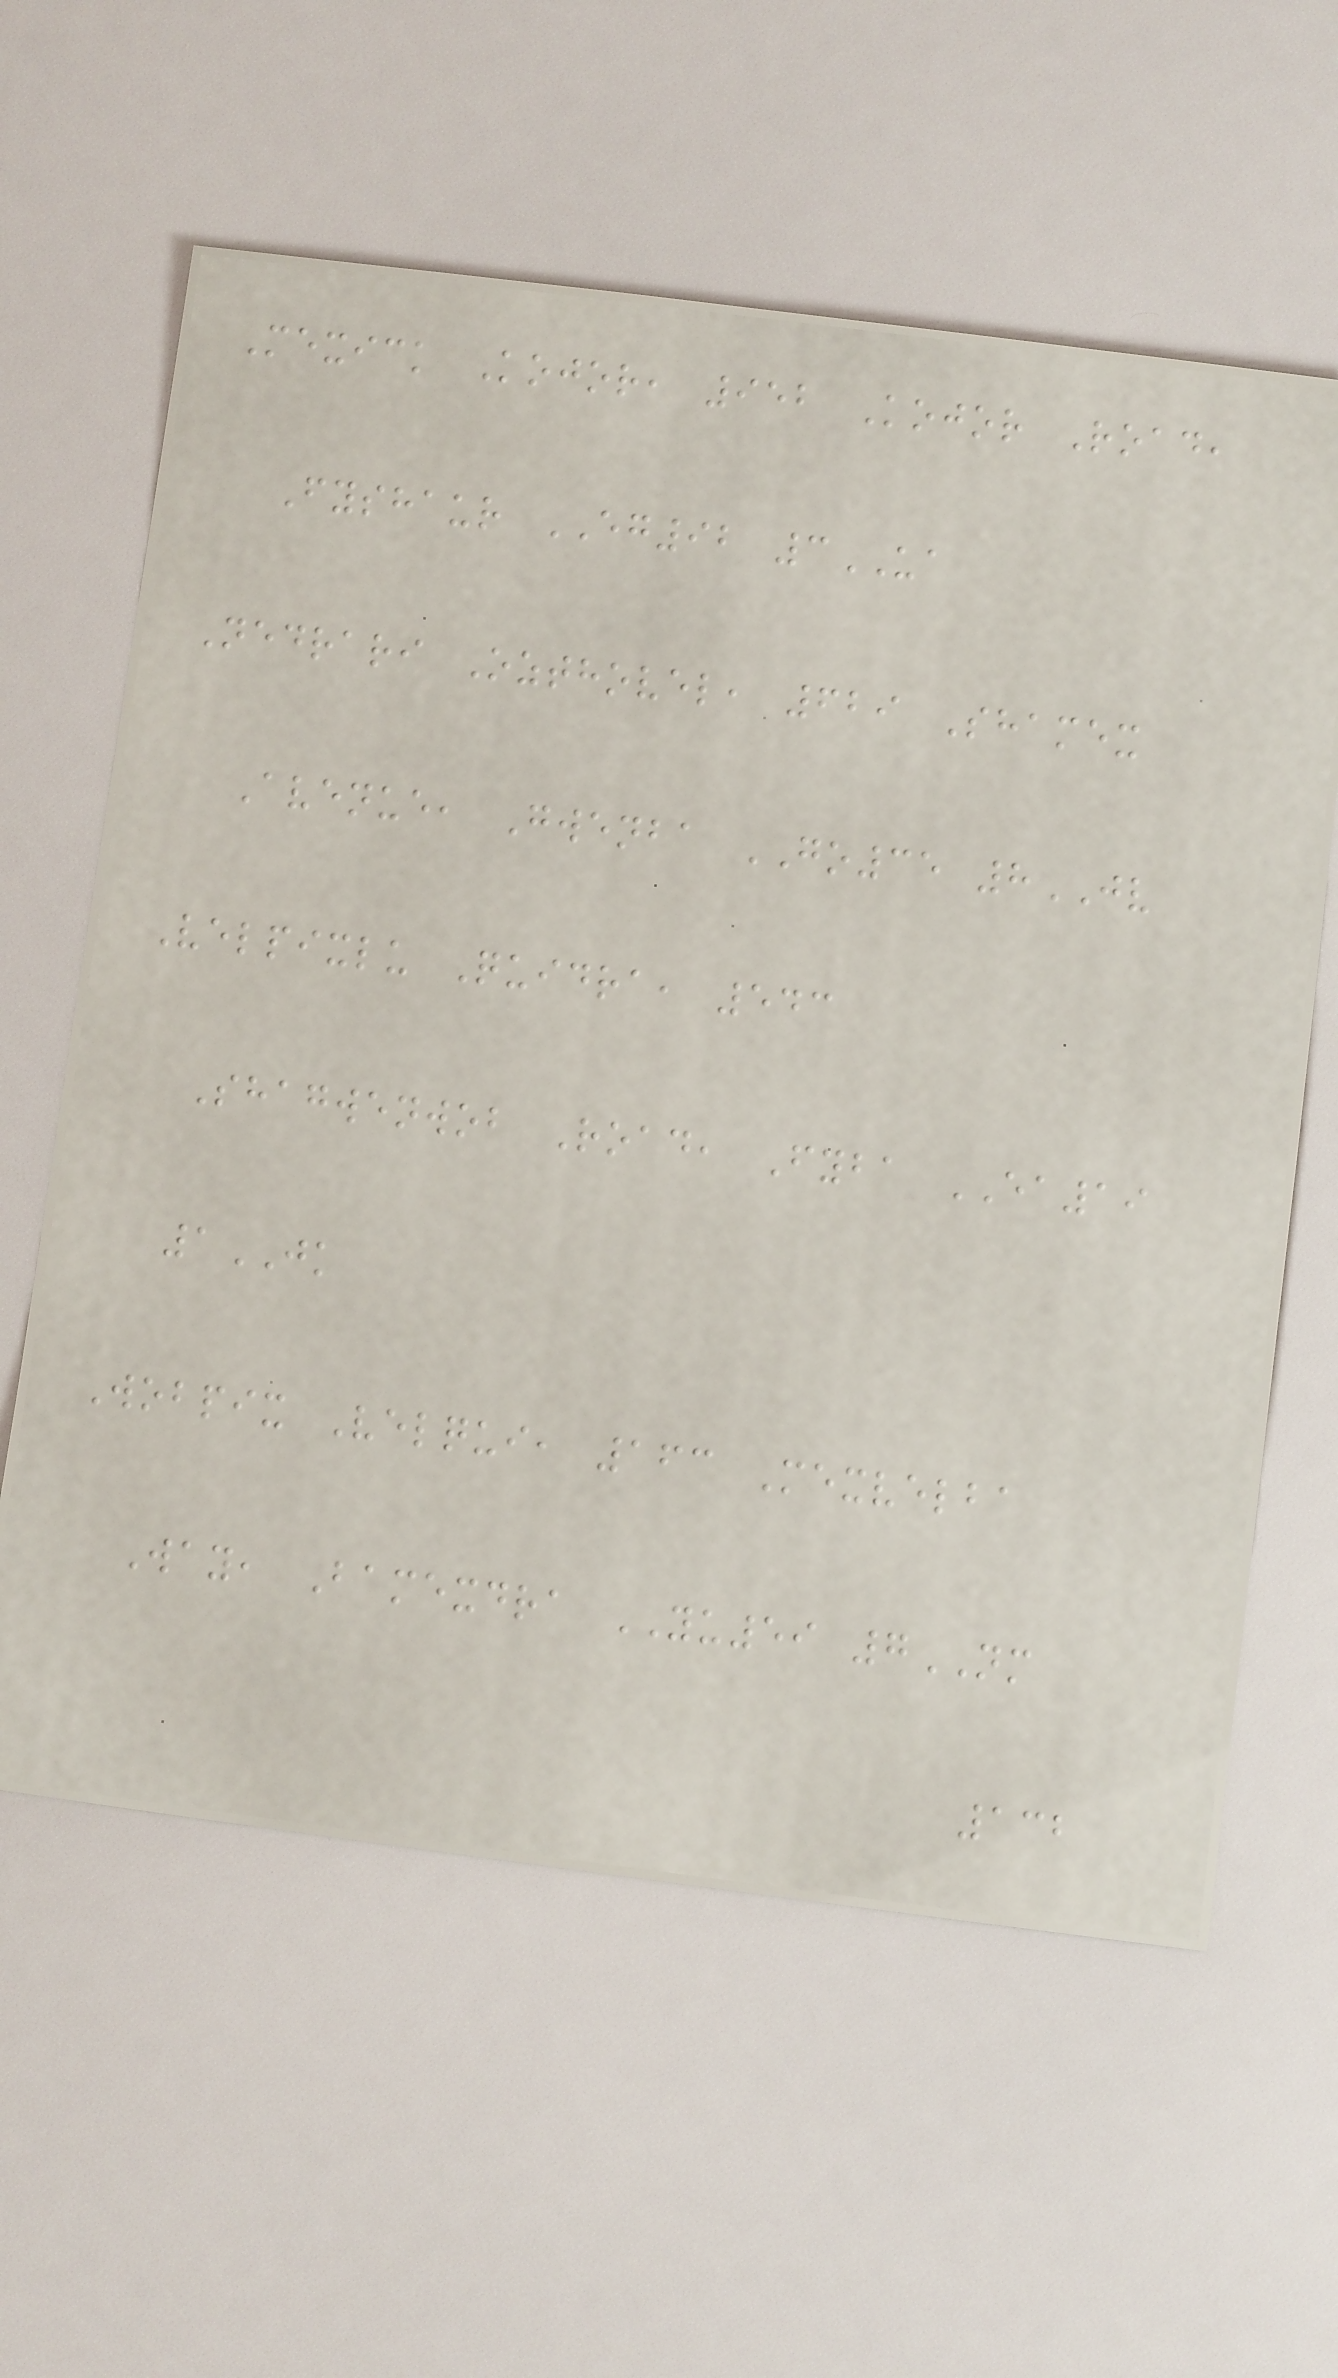Mexick Kojor, 952 Kojor Road,
Fyshaur EG92 3UA
Nedrari Ozthovel, 629 Shamex
Avenue, Gwenba GO35 8JV
Velpixlu Quidra, 543
Shagwenwob Road, Fyba EA19
1JK
Wobpix Velqui, 163 Mexvelba
Way, Bamexdra YU59 7NM
132
